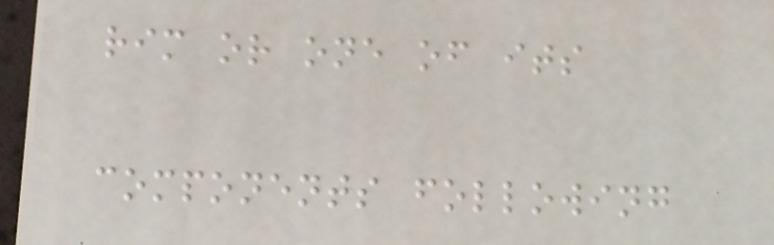rim or one of its
components following
